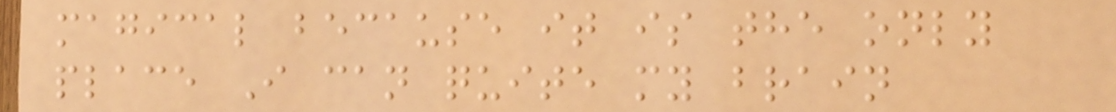magical because it is the only
place I can quite my brain
